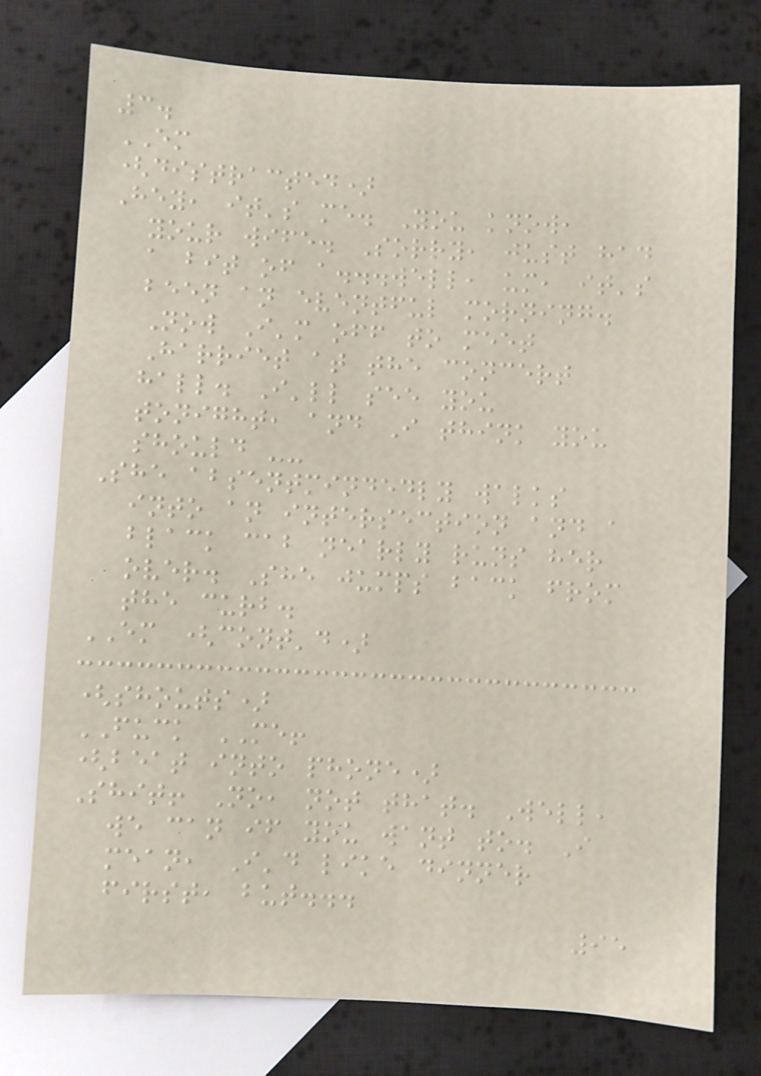3.
EM
(distracted)
Hey, it's me. You know,
your wife. Sorry, just had
a bit of a...well, um, it's
been an eventful morning.
Now I'm off to meet
Harriet at the concert
hall. I'll see you
tonight, and I think you
should --
She absentmindedly walks
into an intersection and a
black cab nearly runs her
over. She jumps back from
the curb.
EM (cont'd)
(shouts)
FUCK ME!
(beat into phone)
Shit! No, not that. Well,
we can if you want to. I
mean, I'd like dinner
first, but...
95
